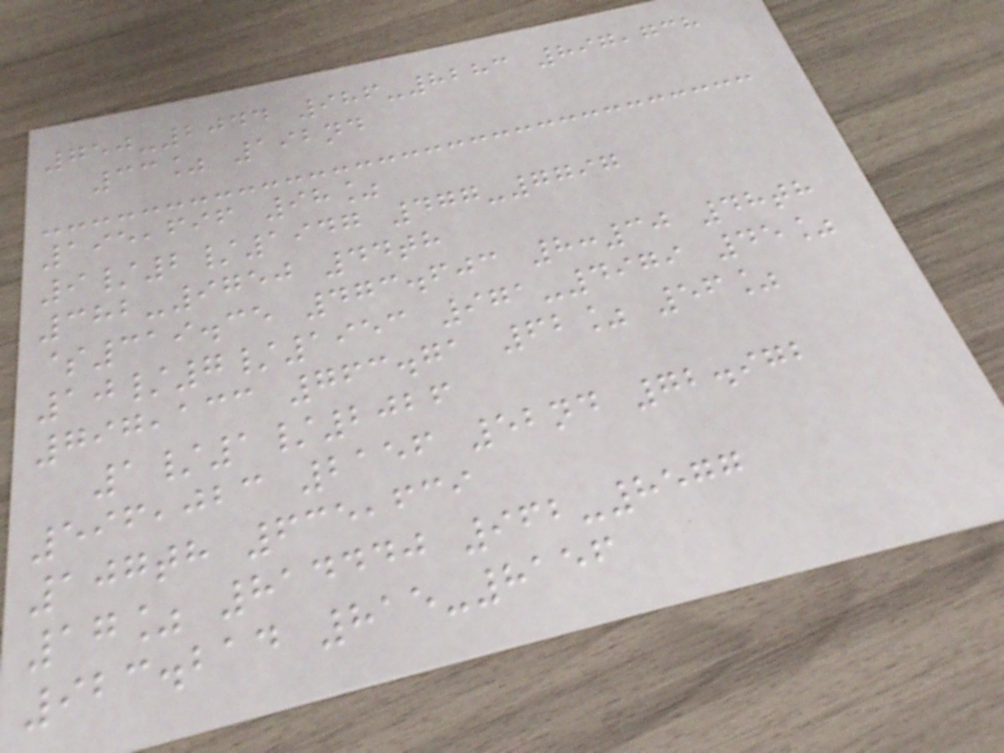750-2044 986-8283 897,738
33% 192nd
195,696 98%
9/2/1947 477-7797
382-9750 44th
$319.35 473.603 8:30 48th
10/7/1953 971-4979 45%
797,133 763.71 62% 56%
1/1/2026
596,023 2156 52nd 72.972
107th 635,639
17% 814440 962-8577
923.214 815-8156
